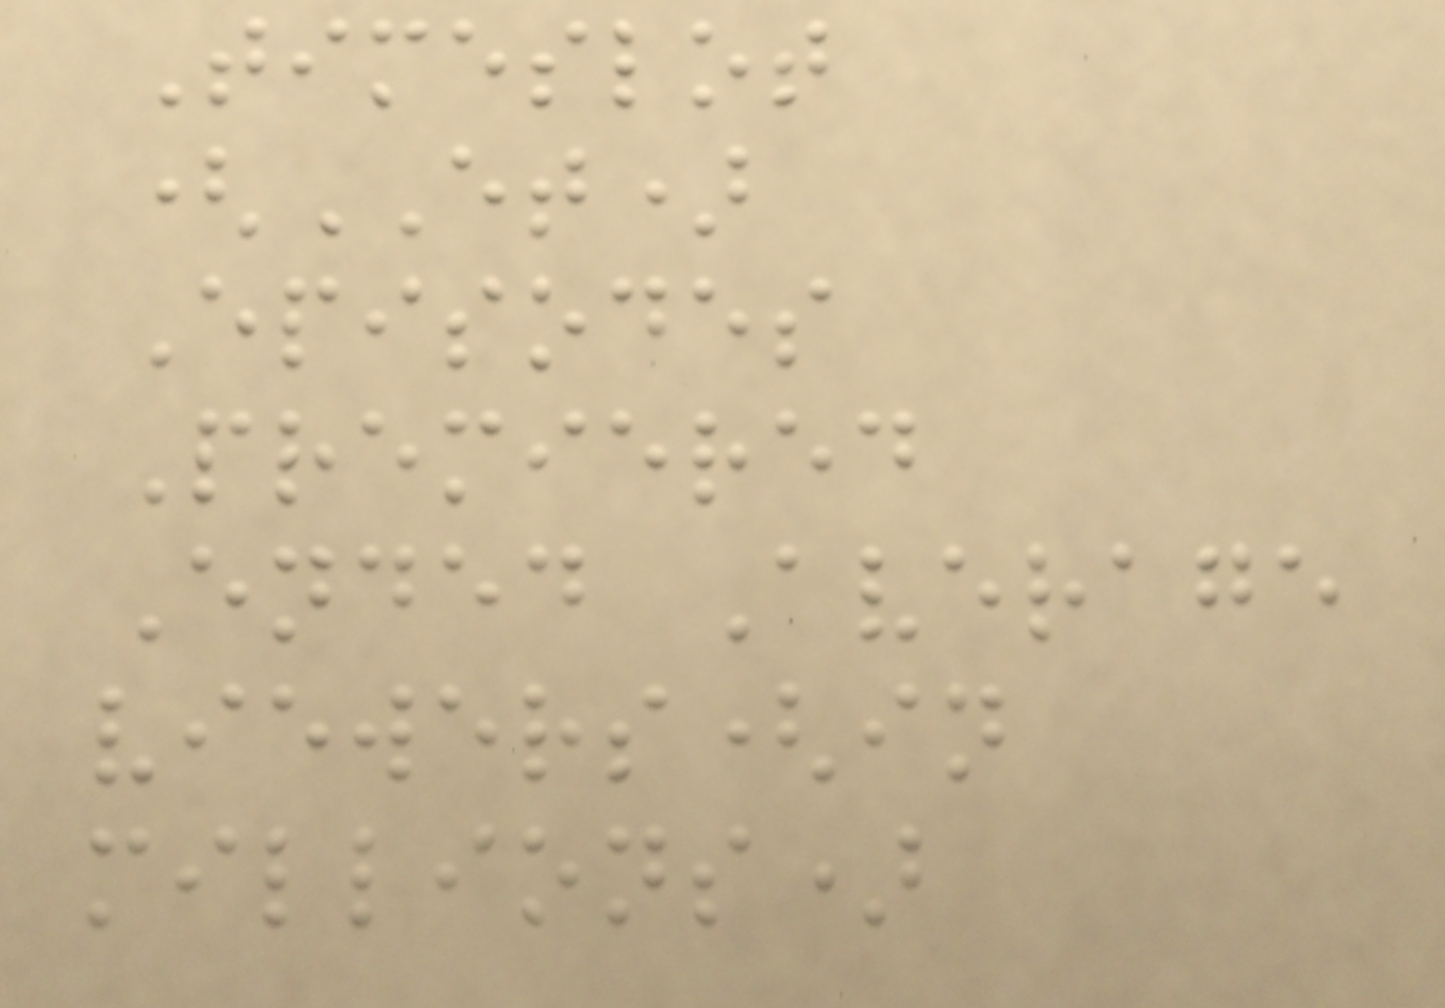Timeslot
(ET)
Episodes
Premiered
Ended Average
viewers(in
millions)
